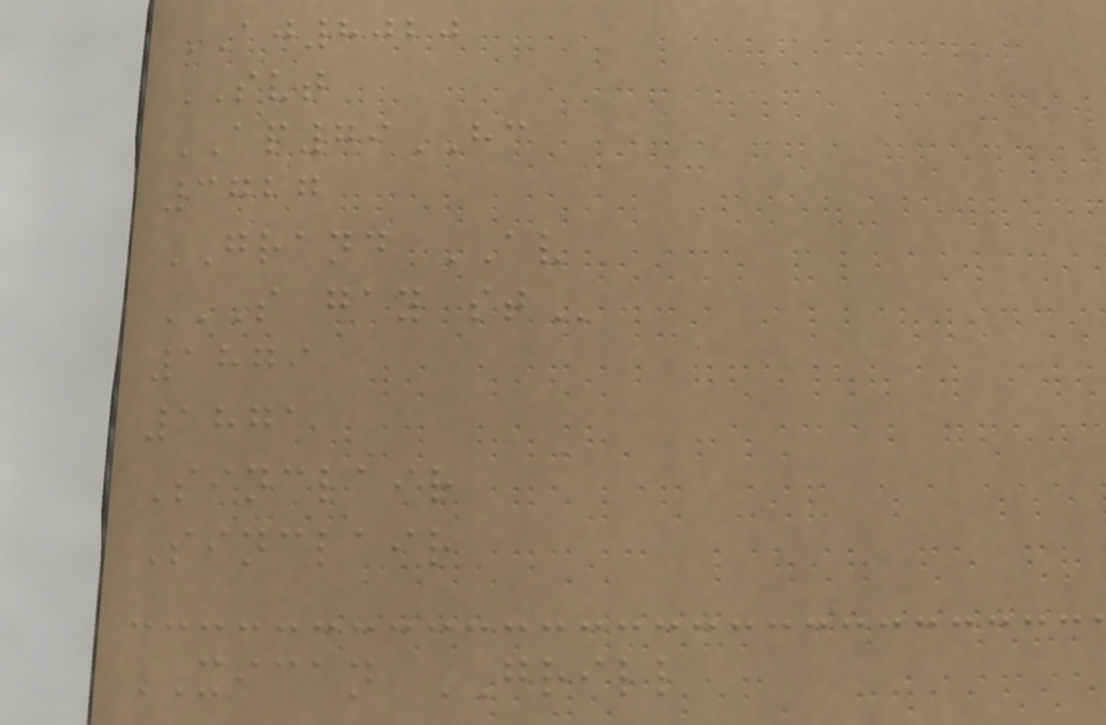AJ8020
SVT
AP79HC
3727
GRAND AV
S GAY ST
1879
1871
Sinclair
Sinclair
XICAN GRILL
